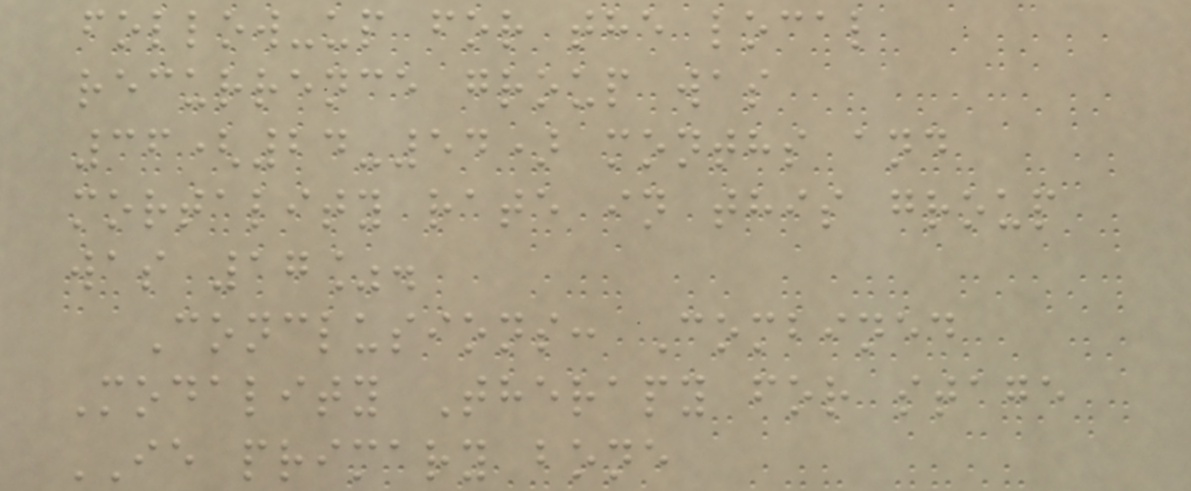follow-up for the local
recurrence group was
36(24-54) months and
mortality rate in this group
was 17%.
Conclusions: Combined
Modality Therapy for stage
IE primary bone
